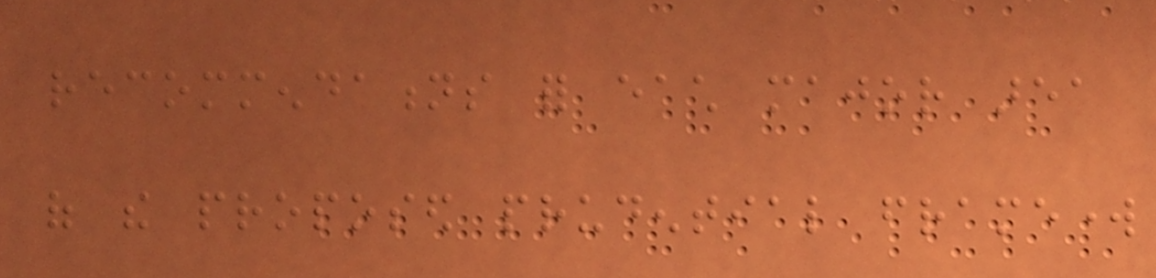recommendations for each major area
of the proposed prudential framework
